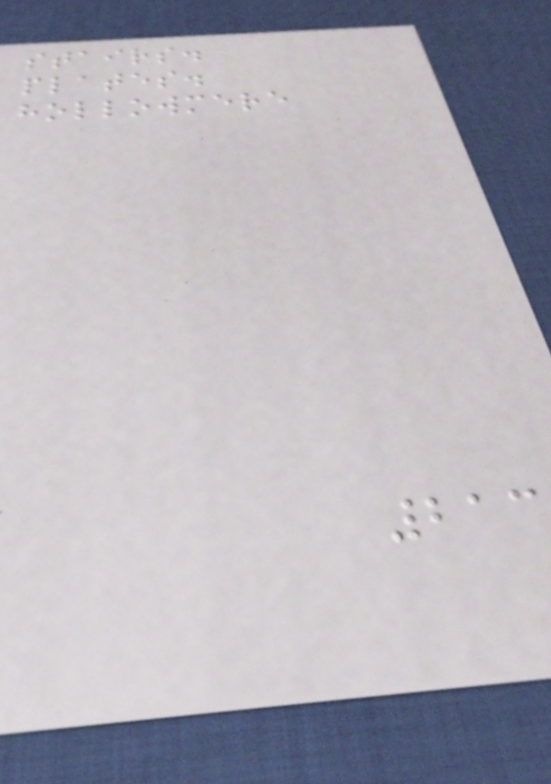stairs.
plates.
hollowmere
213
